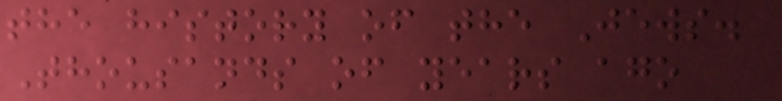the history of the Jews.
Thousands of years ago
